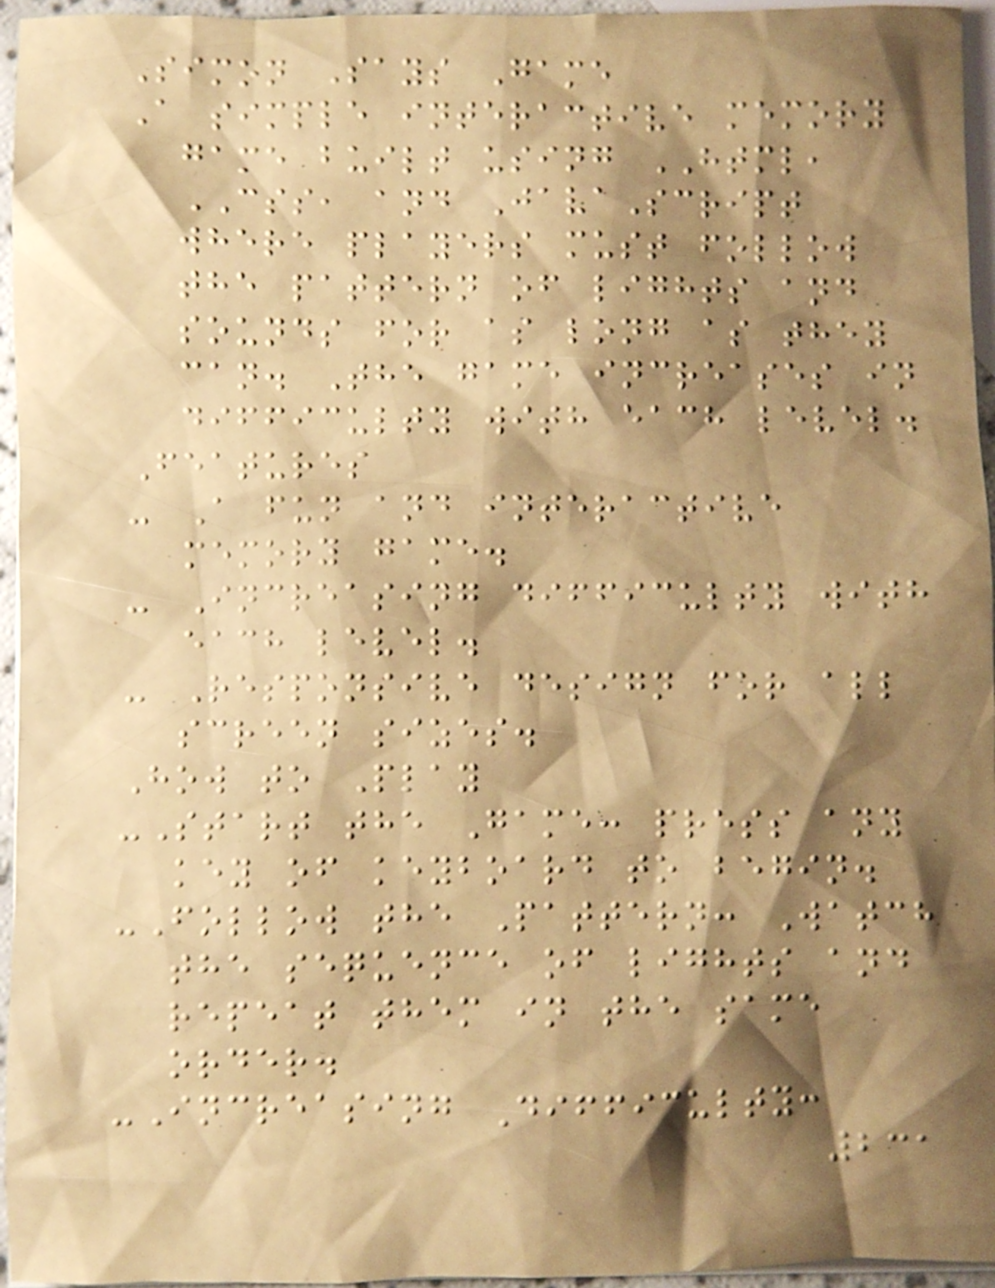Simon Says Game
A simple interactive memory
game built using HTML,
CSS, and JavaScript
where players must follow
the pattern of lights and
sounds for as long as they
can. The game increases in
difficulty with each level.
Features
- A fun and interactive
memory game.
- Increasing difficulty with
each level.
- Responsive design for all
screen sizes.
How to Play
-Start the Game: press any
key of keyboard to begin.
-Follow the Pattern: Watch
the sequence of lights and
repeat them in the same
order.
-Increasing Difficulty:
231
